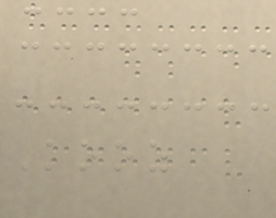Kooz
